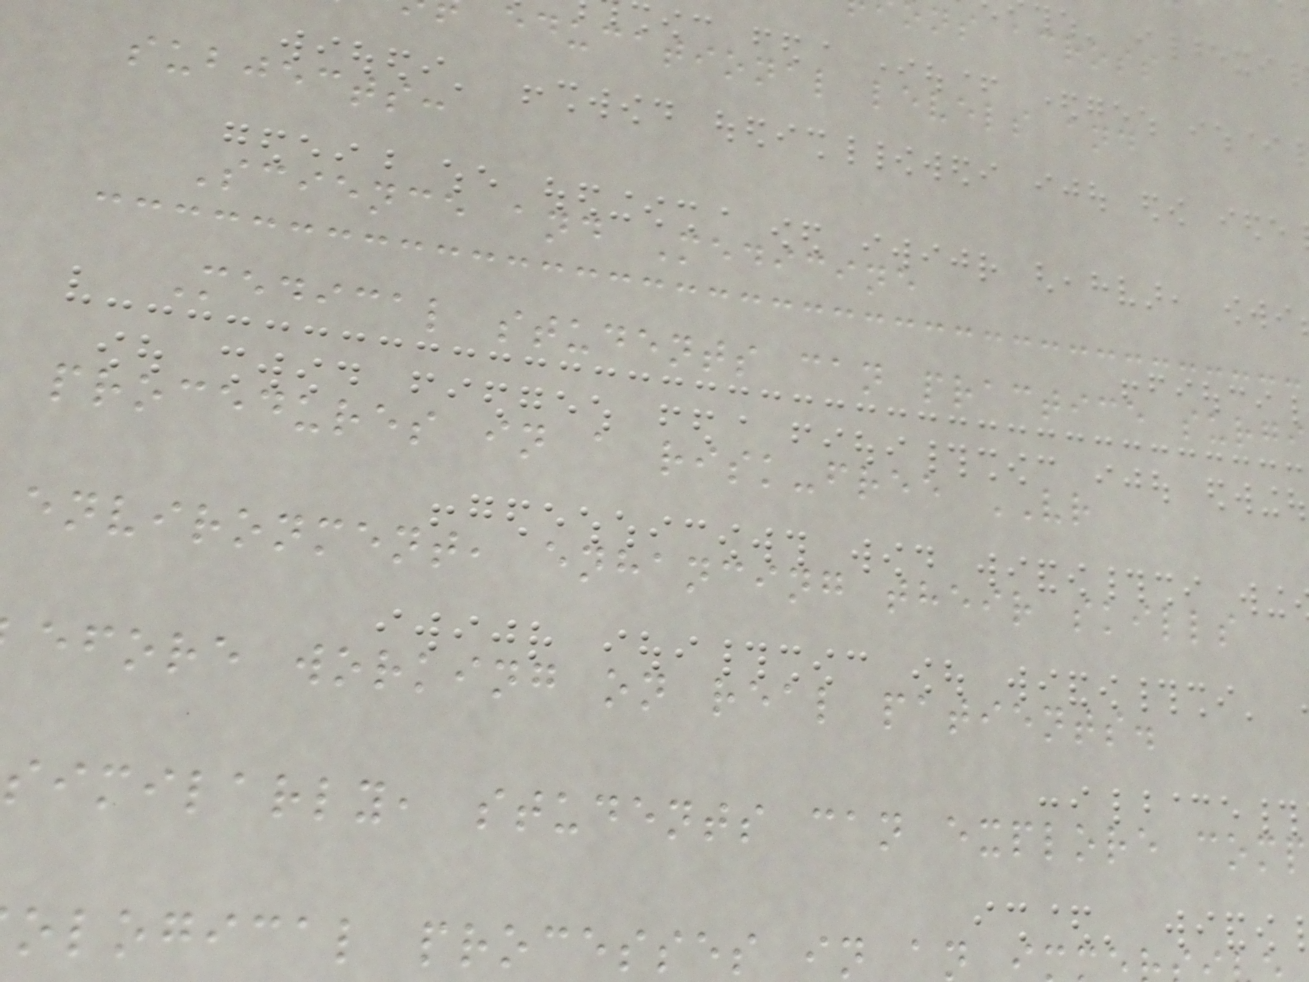ons across
educational levels and
subjects:
Science and Medicine
Medical students can practice surgi
procedures in a risk-free VR
environment, enhancing their skills
efore working on real patients.
similarly, students can explore comp
ological processes in an
